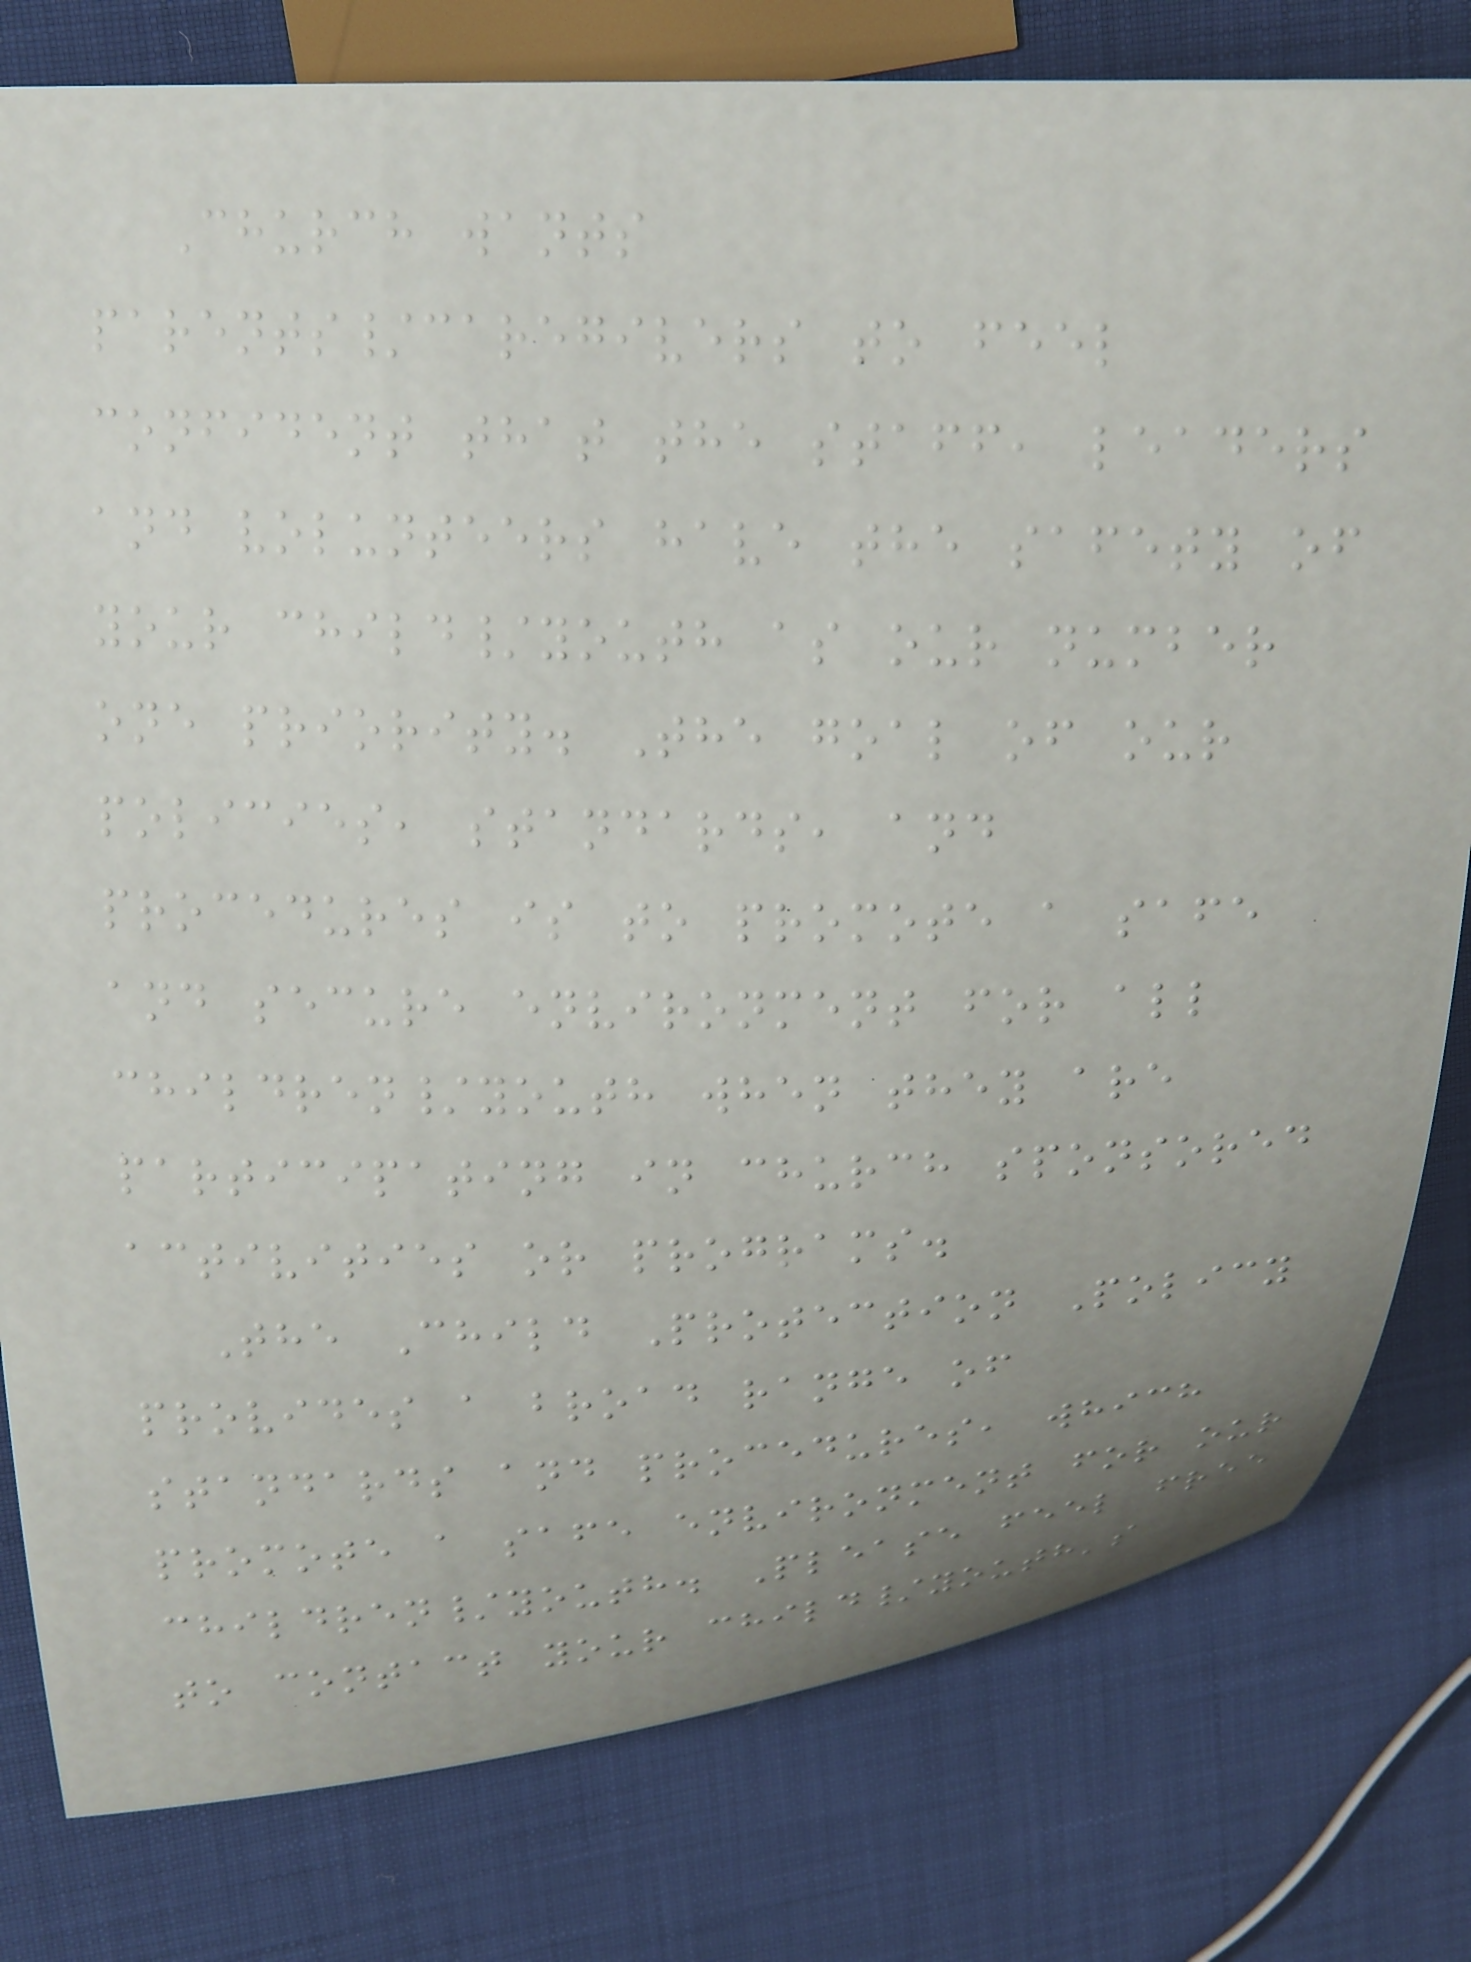Church wants
parents/caregivers to feel
confident that the staff, leaders
and volunteers have the safety of
your child/youth as our number
one priority. The goal of our
policies, standards, and
procedures is to promote a safe
and secure environment for all
children/youth when they are
participating in church sponsored
activities or programs.
The Child Protection Policy
provides a broad range of
standards and procedures, which
promote a safe environment for our
children/youth. Please feel free
to contact your child/youth's
